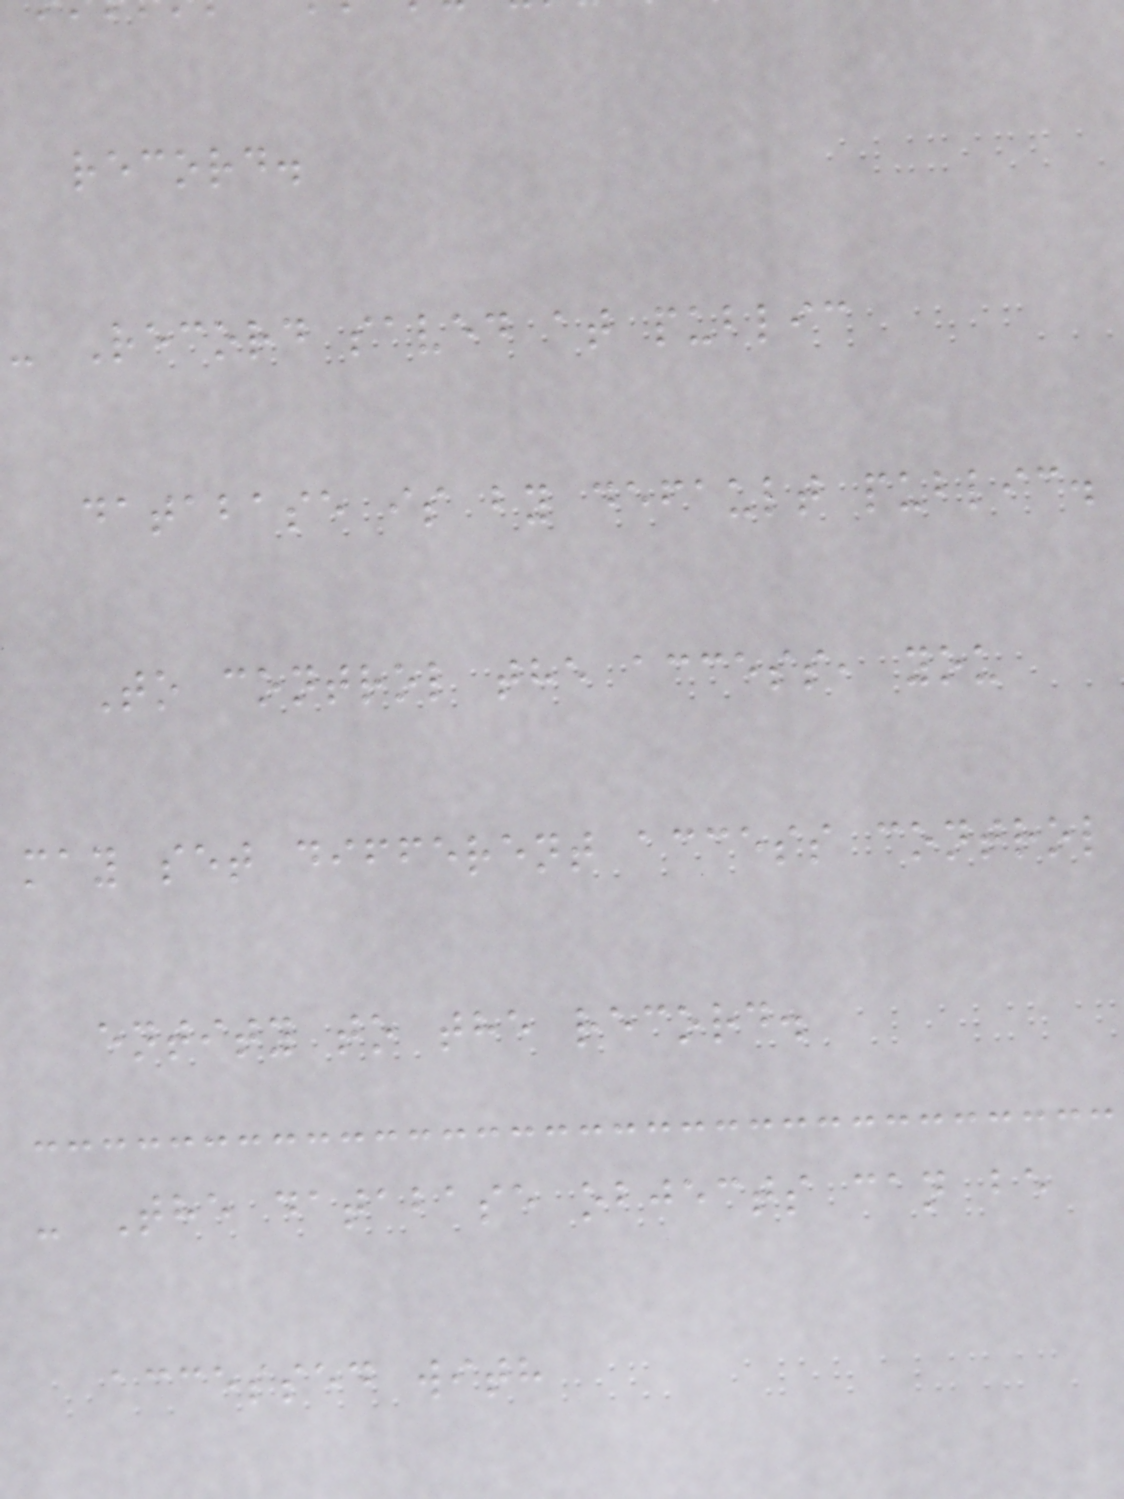record.
- Record saved at public
database is by default public.
To control the access, you
may set different access control
entity to the record.
- The database objects can be
accessed with
